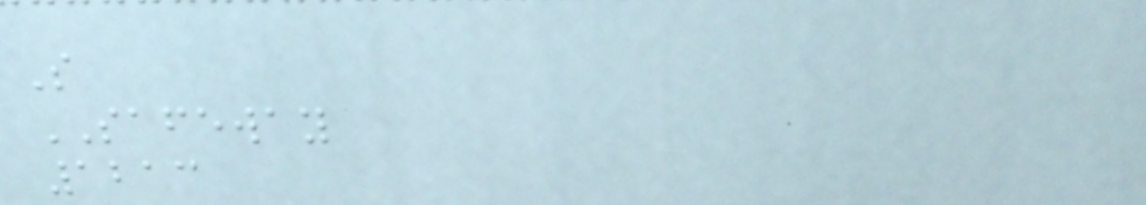S
SAFEWAY
1213
